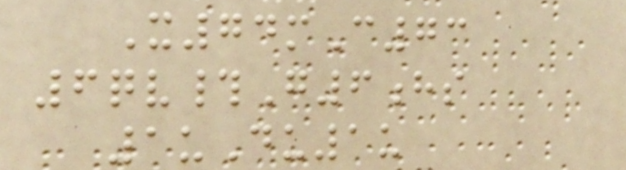X74mC73
6qv#G6hs
1uDu1u
